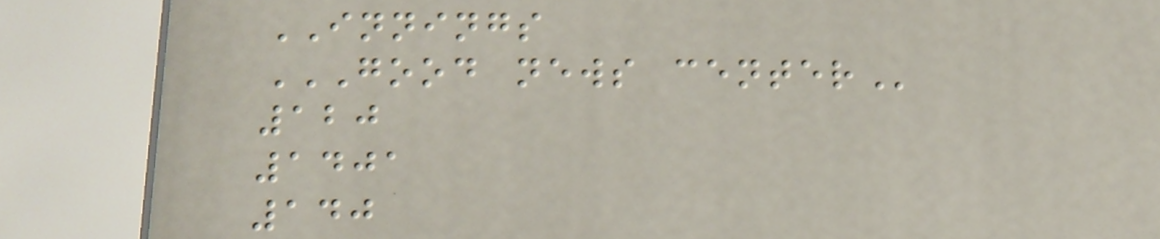INNINGS
GOOD NEWS CENTER
120
1401
140
